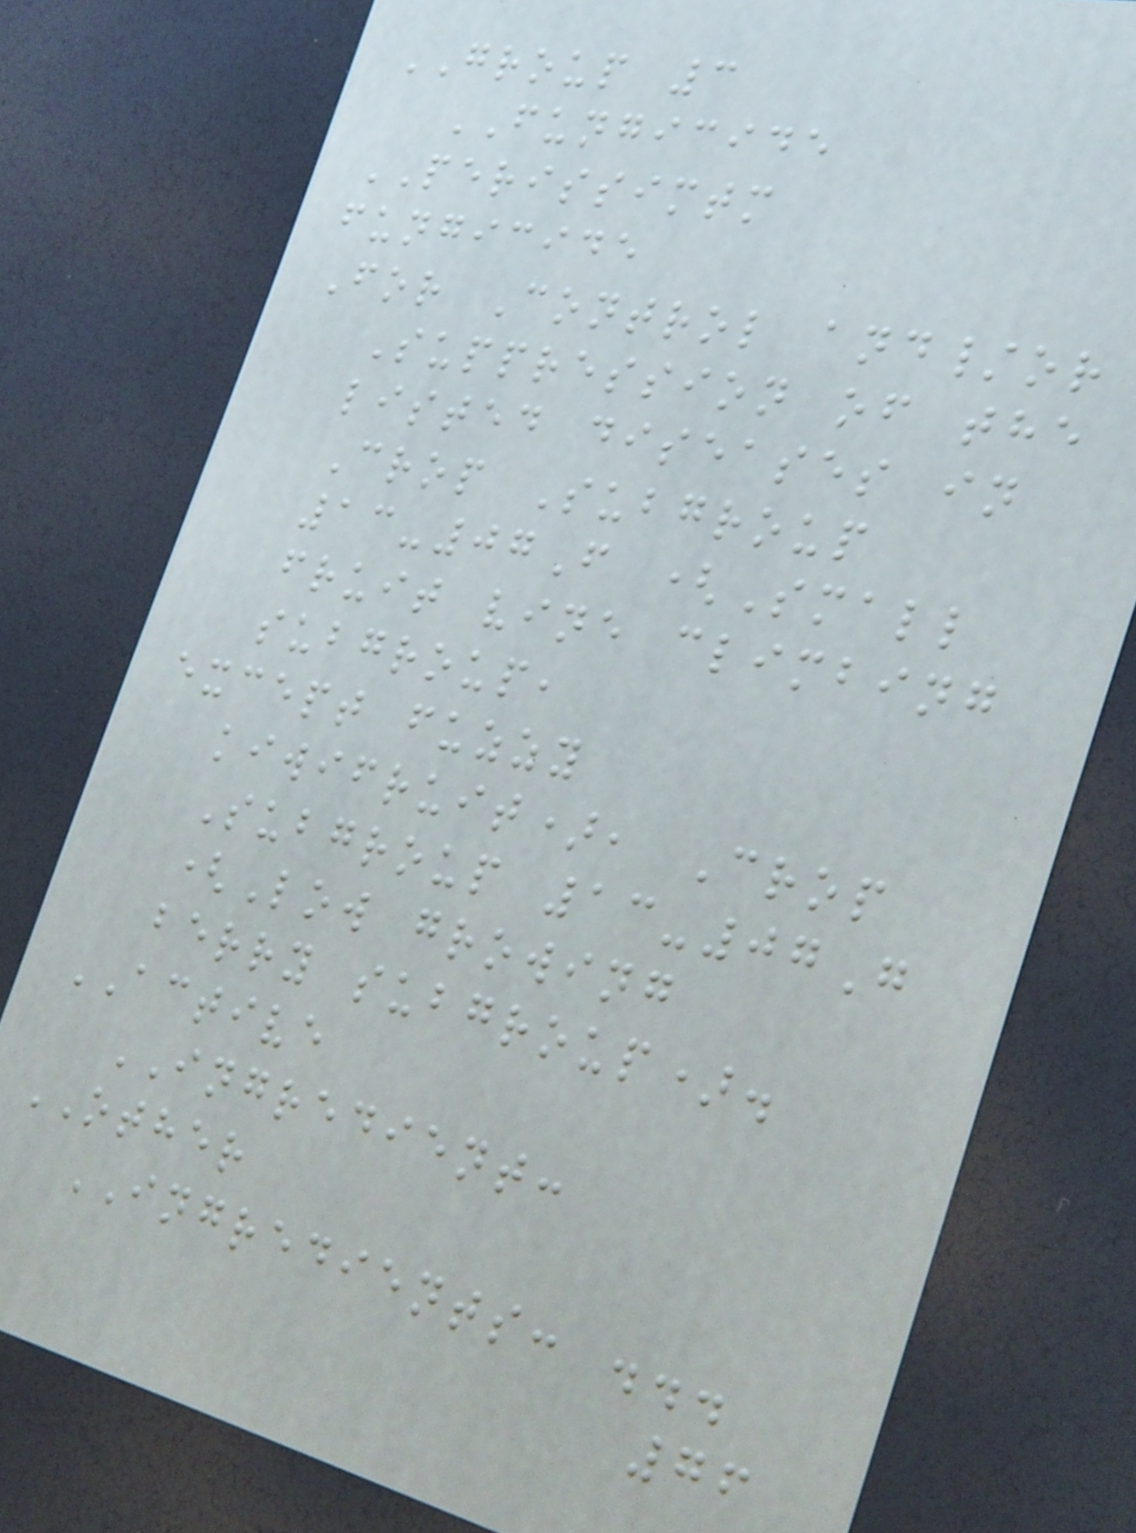GROUP 3
FUNGICIDE
PERISSIMTM
fungicide
For Control and/or
Suppression of the
listed diseases in
Crop Subgroup
13-07F (Small
fruit vine climbing
subgroup,
except fuzzy
kiwifruit), Crop
Subgroup 13-07G
(Low growing
berry subgroup).
ACTIVE
INGREDIENT:
OTHER
INGREDIENTS: ...
76
